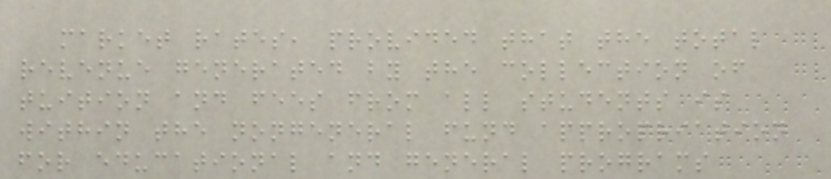market rates, provided that the total
revenue generated by the collection of
tuition and fees from all students is
within the nongeneral fund appropriation
for educational and general programs
